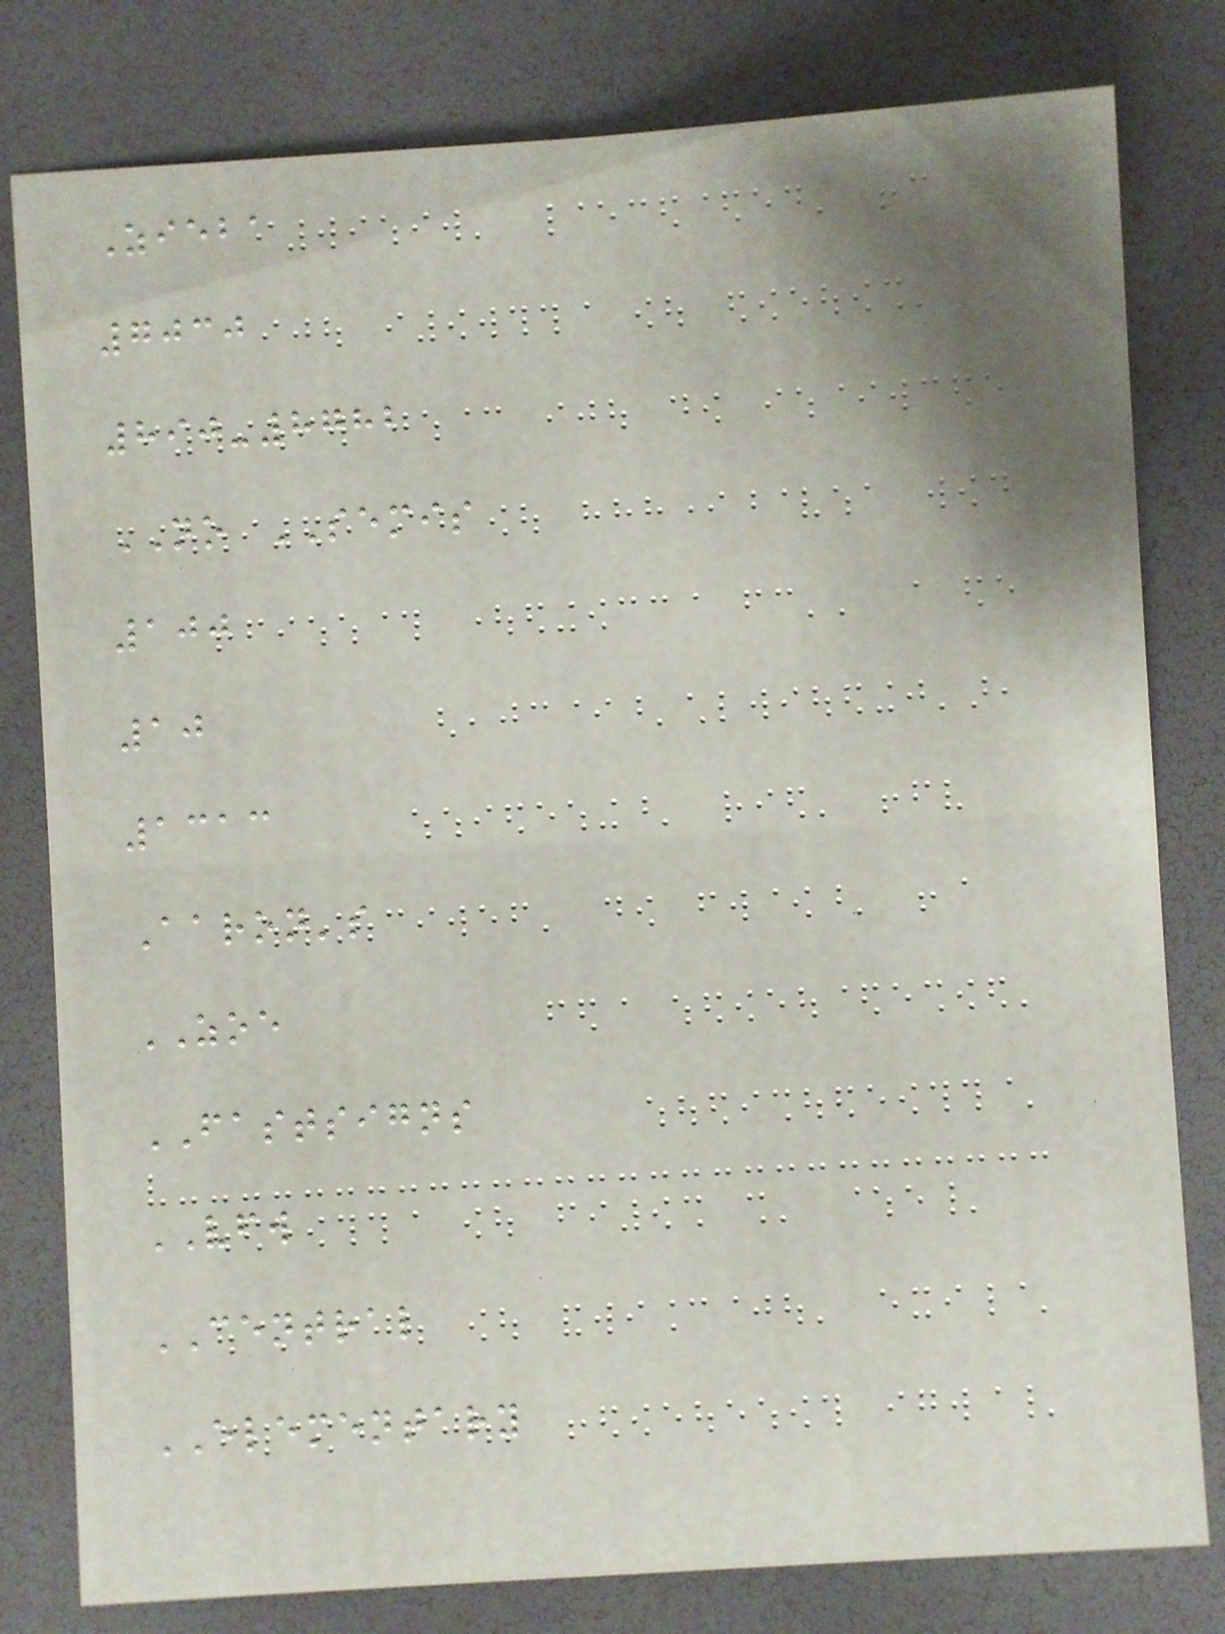Zieba
7030
890-8782
NO SEMIS
100
10
1313
Aaron's
ZOE
FASTSIGNS
VFW
CENTRAL
ELEMENTARY
